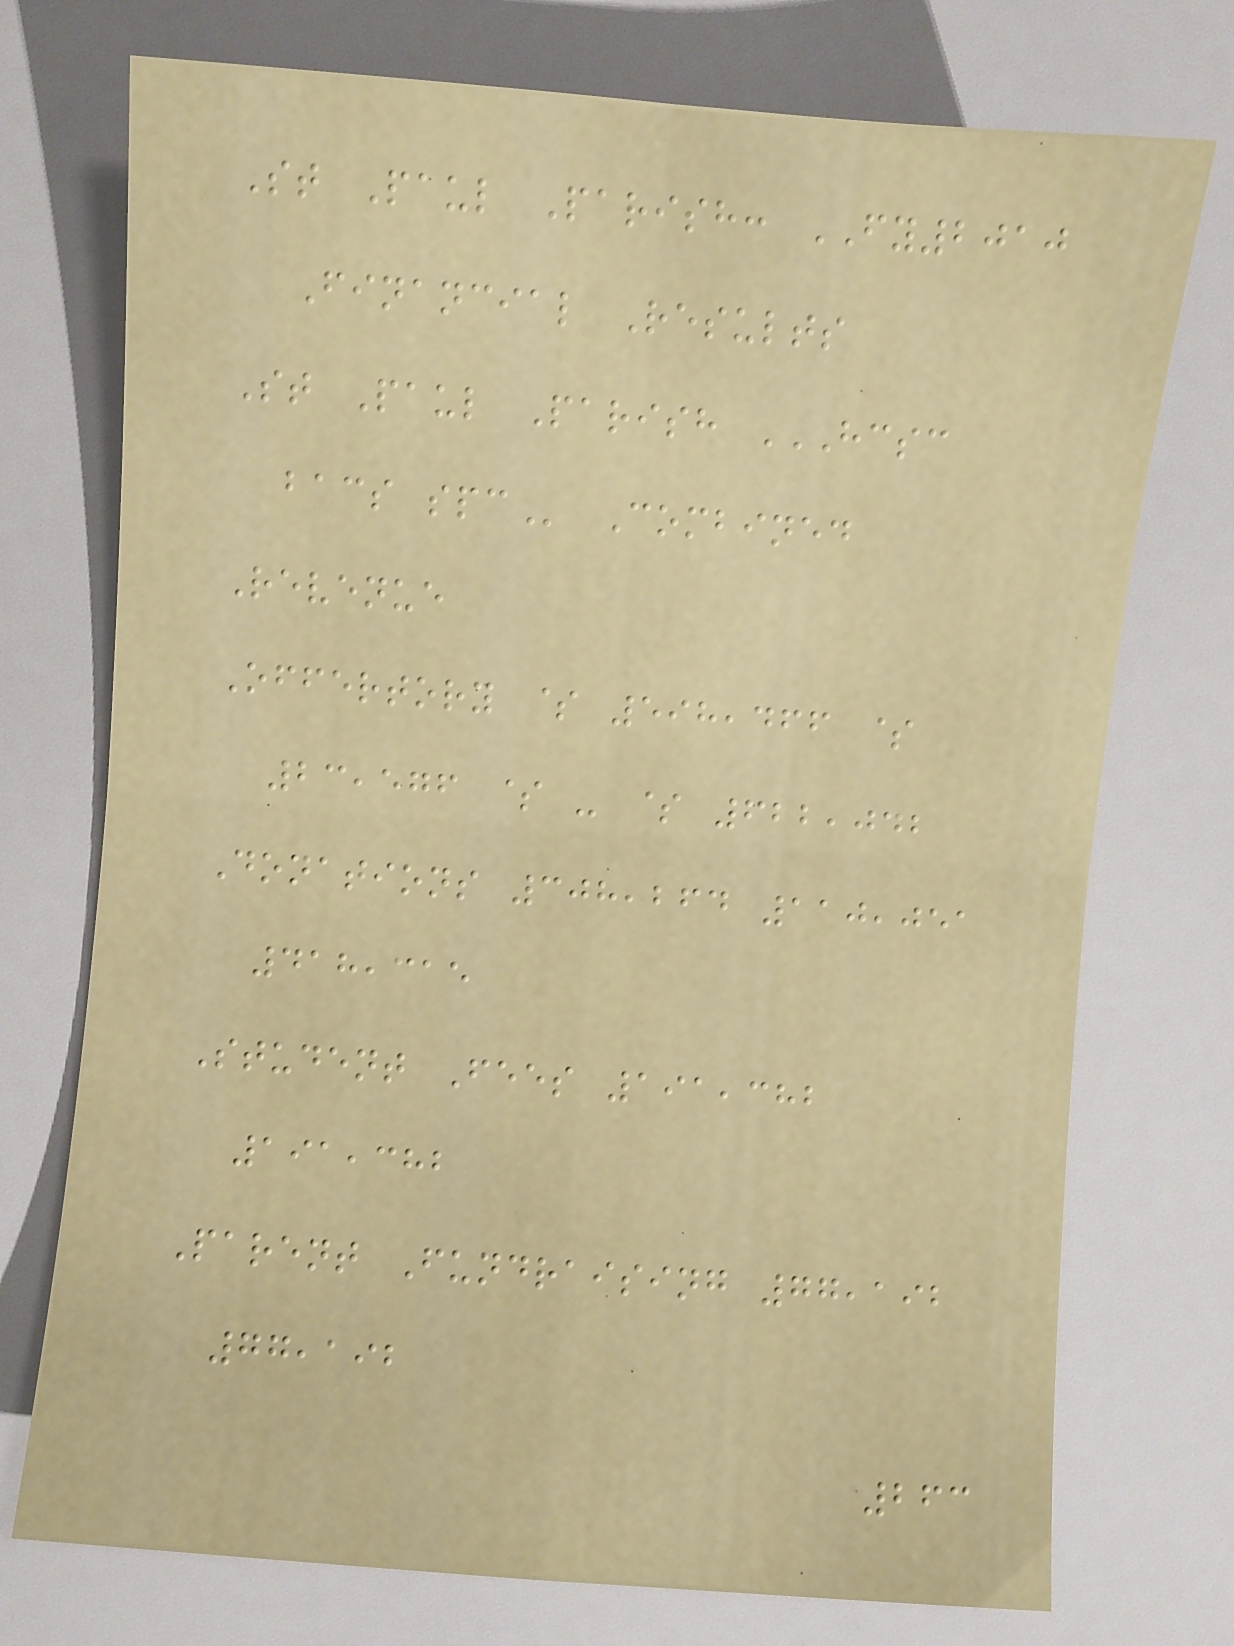St Paul Parish: FY2010
Financial Results
St Paul Parish HCSC
BACS SPC Combined
Revenue
Offertory $ 598,466 $
23,576 $ - $ 622,042
Donations 308,264 110,051
418,315
Student Fees 191,382
191,382
Parent Fundraising 77,192
77,192
263
